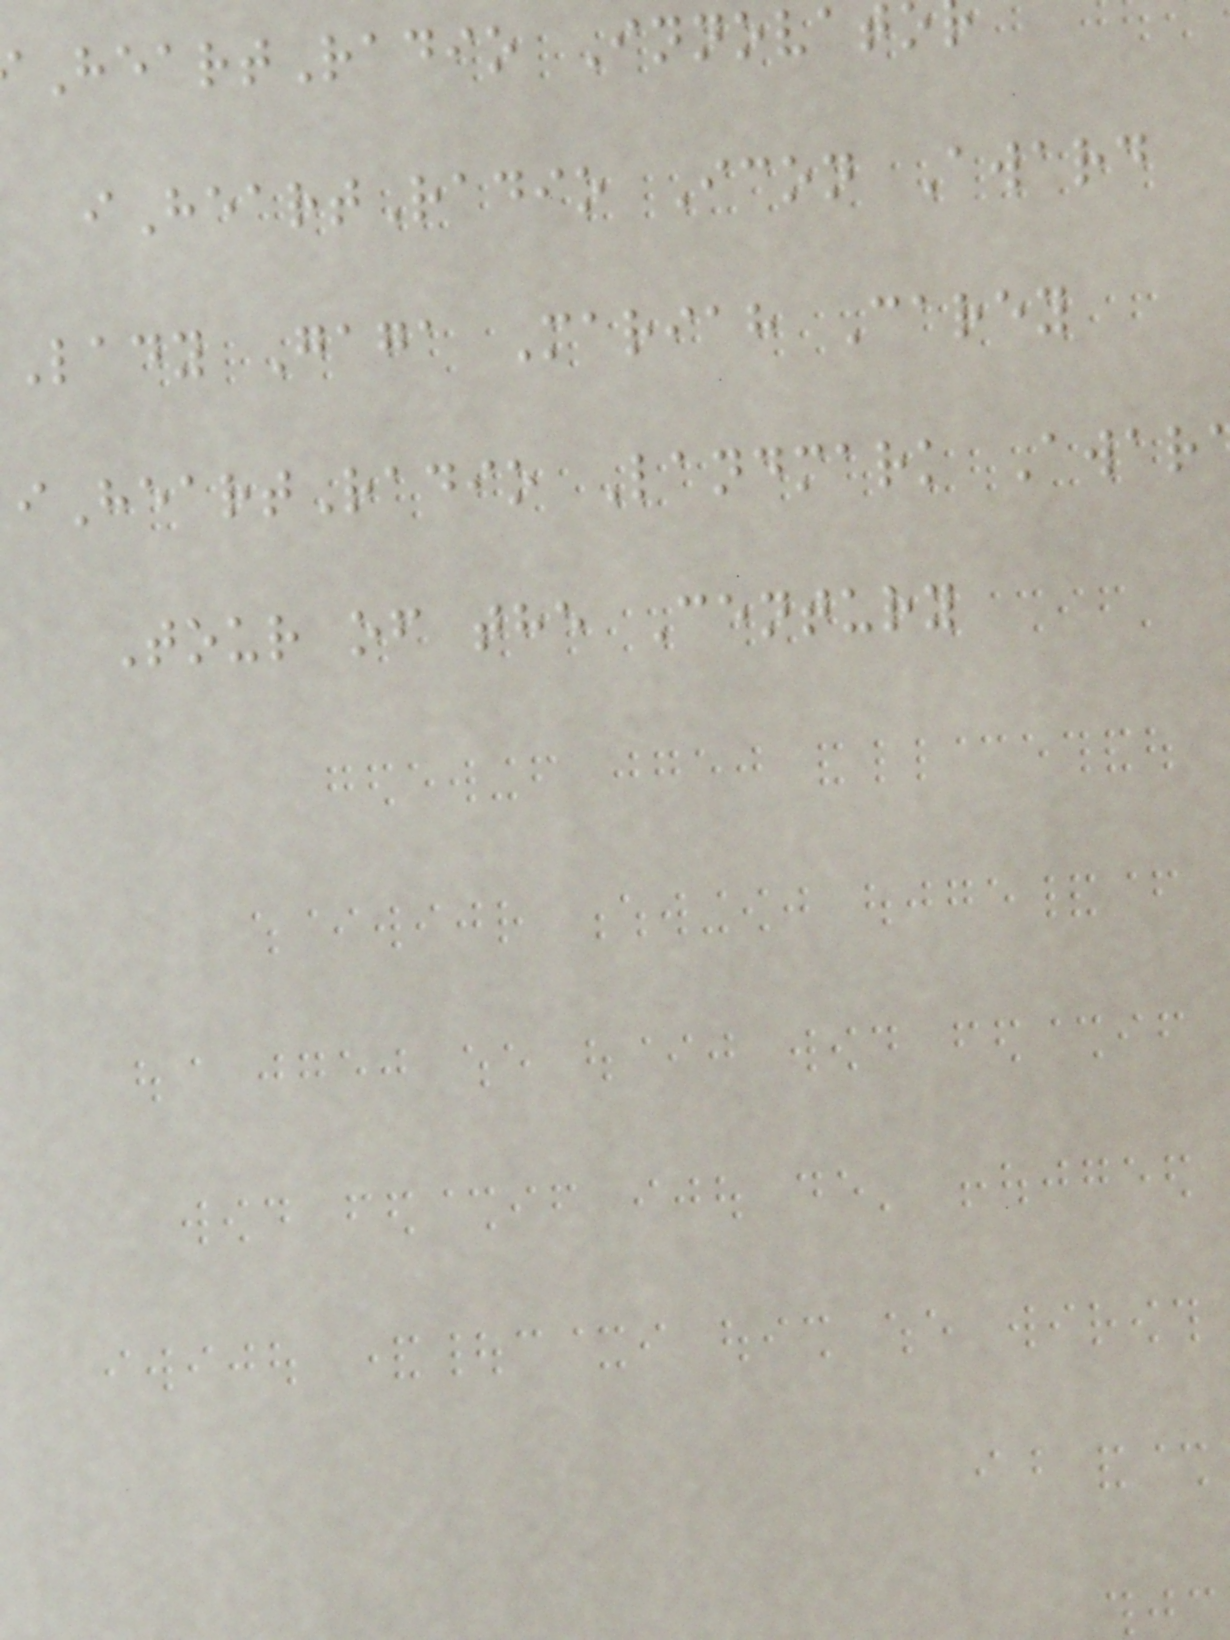HeartRadio Innovat
iHeartRadio Icon Award
Lady Gaga Mariah Carey
iHeartRadio Landmark Awar
Tour of the Century
